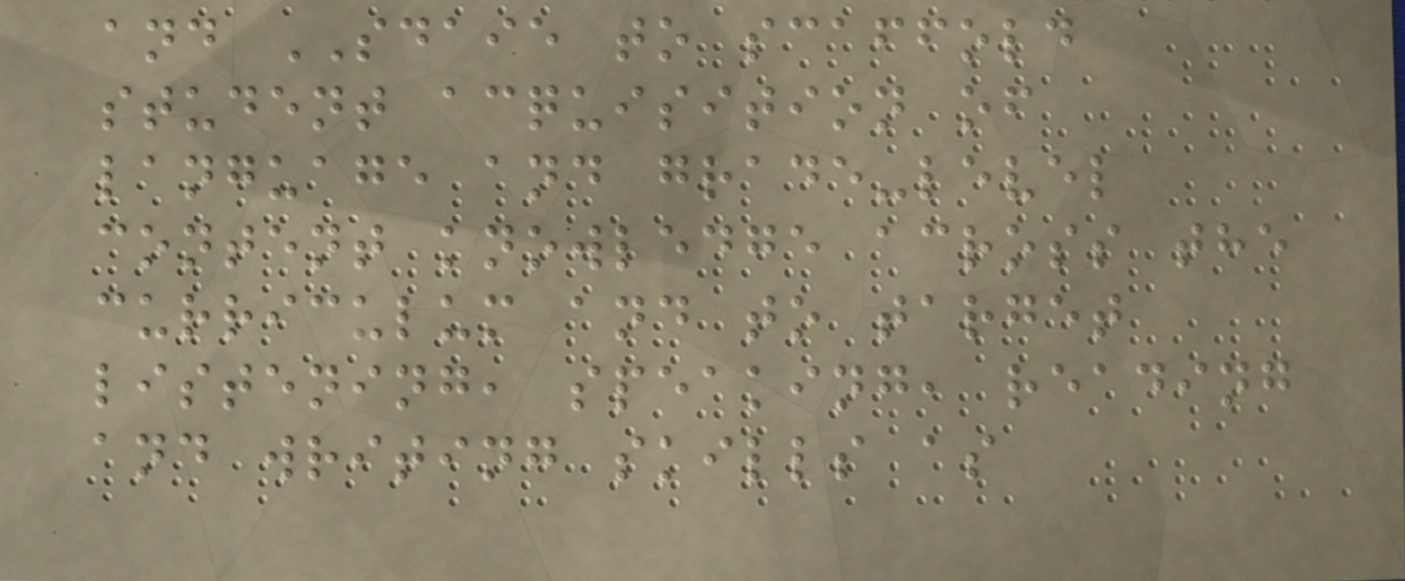and SDAIE to scaffold
student acquisition of
language and grade-level
content knowledge across the
curriculum and to target
listening, speaking, reading
and writing skills as
